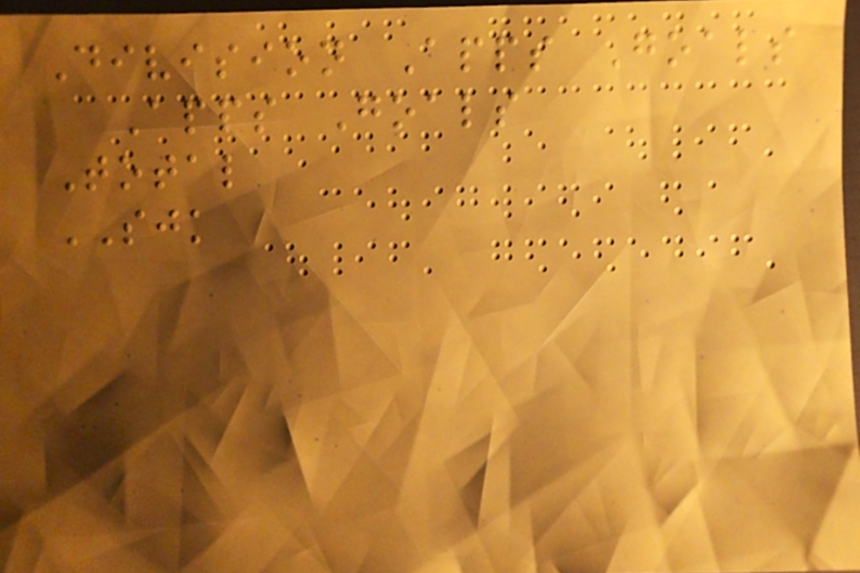Division Apps Goals
Apps Goals
Total
SJK
